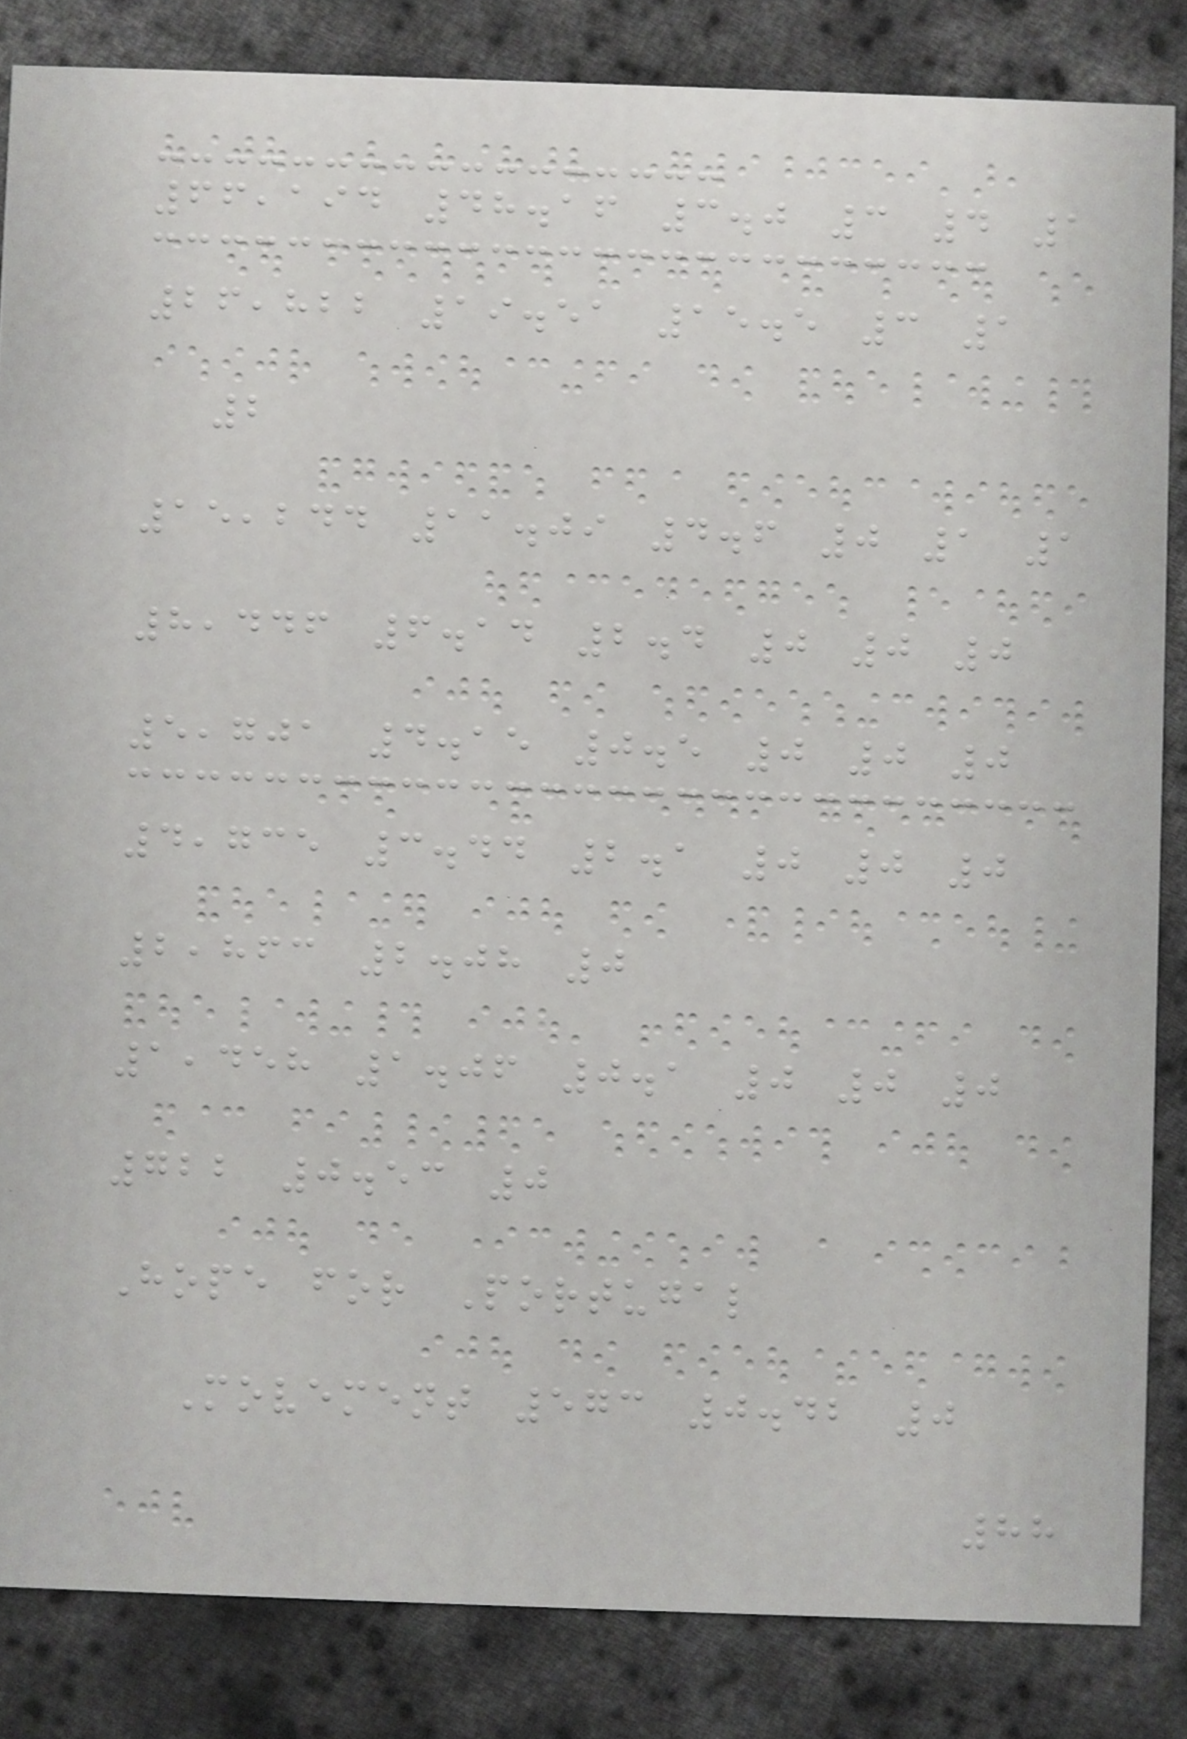66,194 48.16 3.0 3 4 1
26,822 19.51 15.5 3 1
2
15,244 11.09 4.6 0 1 1
8,446 6.14 2.4 0 0 0
5,701 4.15 0.5 0 0 0
4,735 3.44 2.1 0 0 0
2,863 2.08 0
1,458 1.06 0.1 0 0 0
722 0.53 0
Hope for Portugal
Movement 573 0.42 0
88
